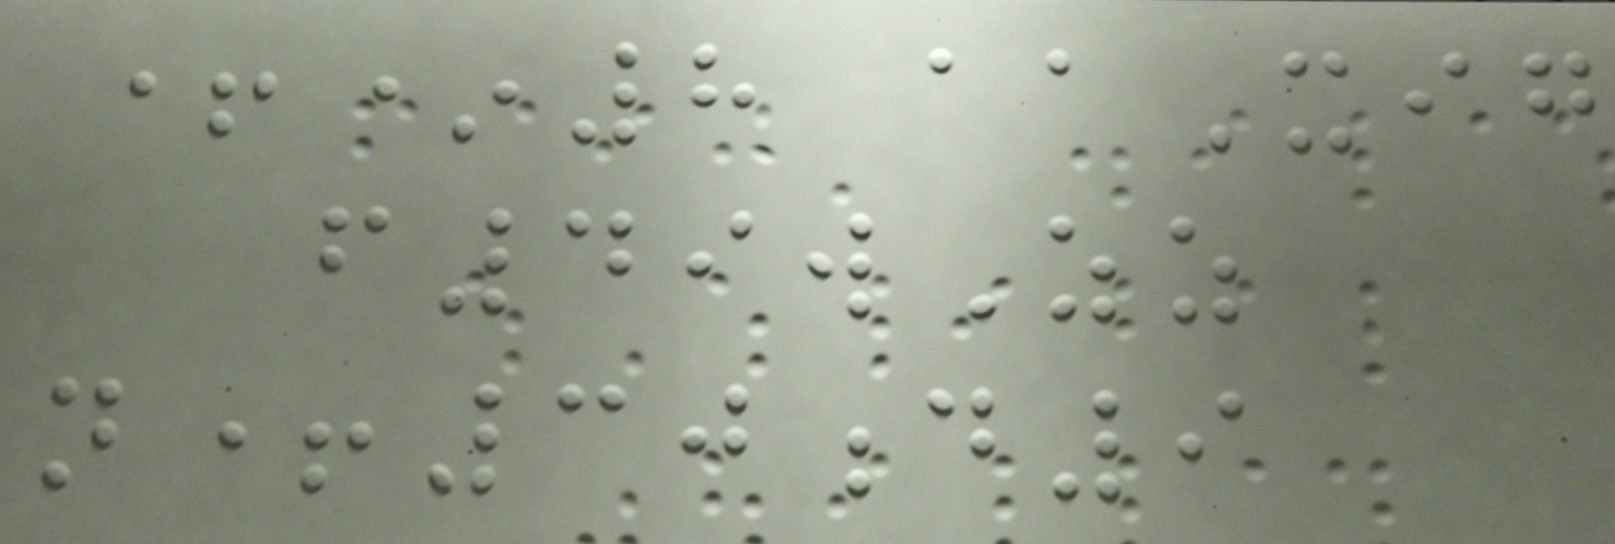+*8 aaXig
f49wZz
n+30d9
